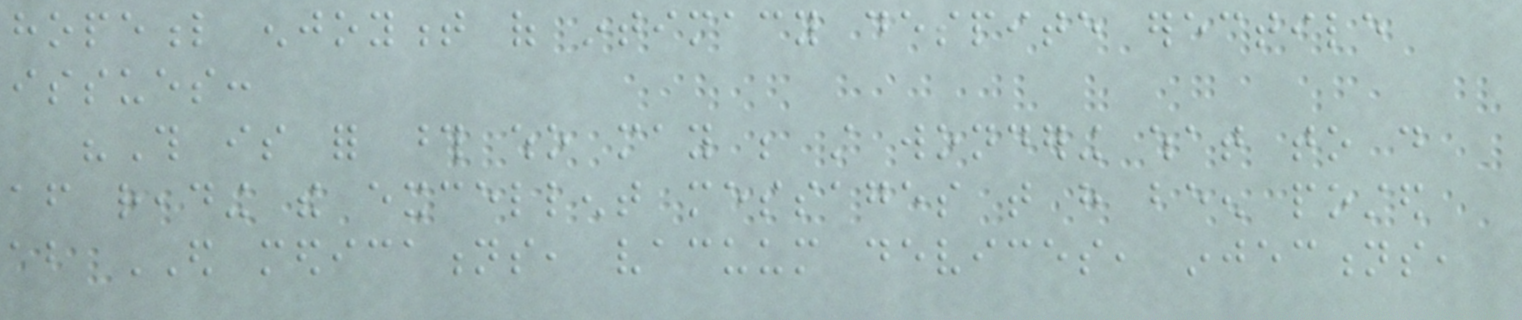hopeful enjoyment of intimacy despite erectile
issues:
"This is for those who may be still wondering what to do
after reading the excellent messages that have been posted
about ED medications, vacuum devices, injections,
